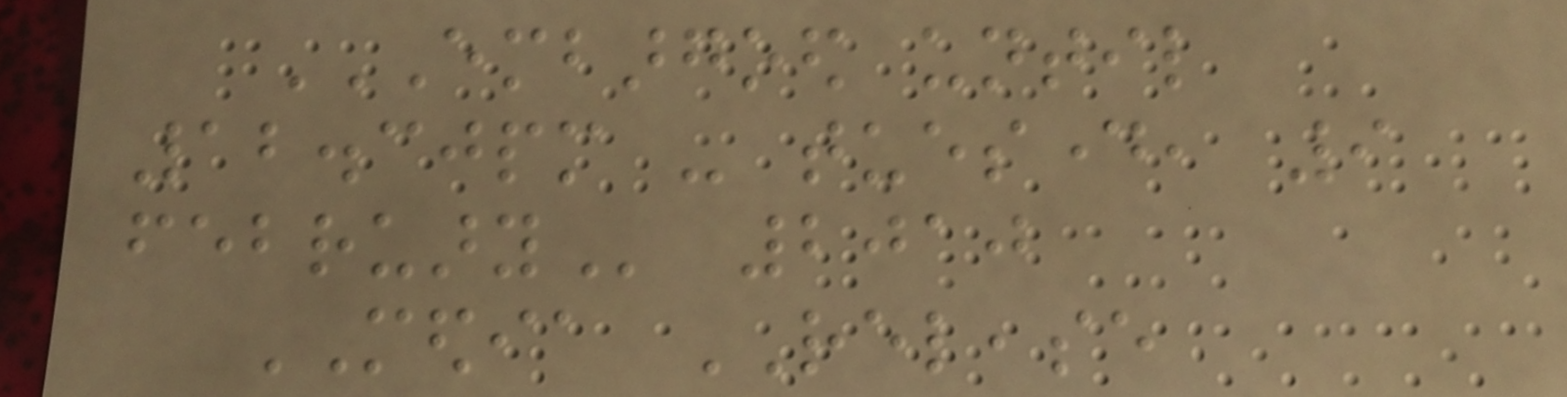EMBARGOED UNTIL
12.30PM - TUESDAY, 9
FEBRUARY 2010
MEDIA RELEASE
